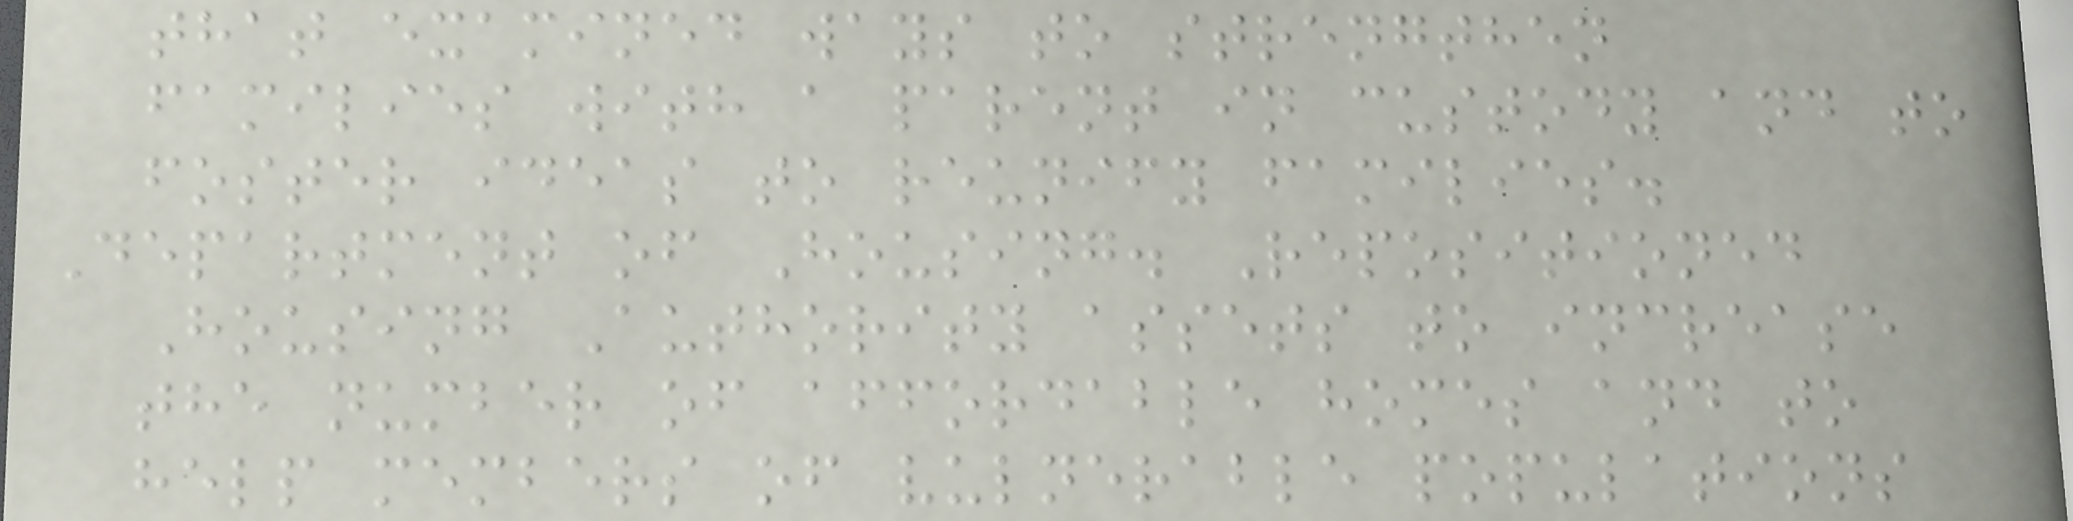that examined ways to strengthen
families with a parent in custody and to
foster ideas to reunify families.
Department of Housing. Repositioned
Housing Authority assets to increase
the number of affordable homes and to
help members of vulnerable populations
